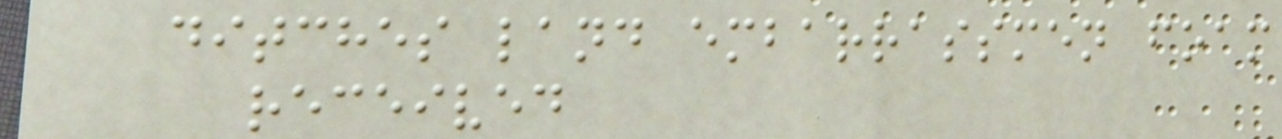ditches land embarrassmen foam
received
